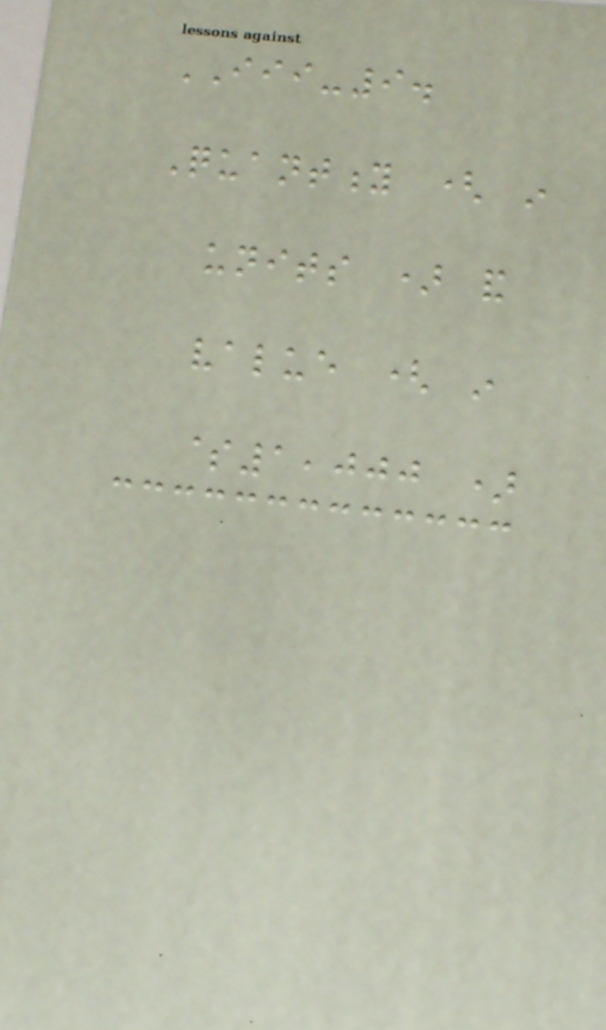III-9.
Quantity ( in
units ) and
value ( in
$1,000 )
